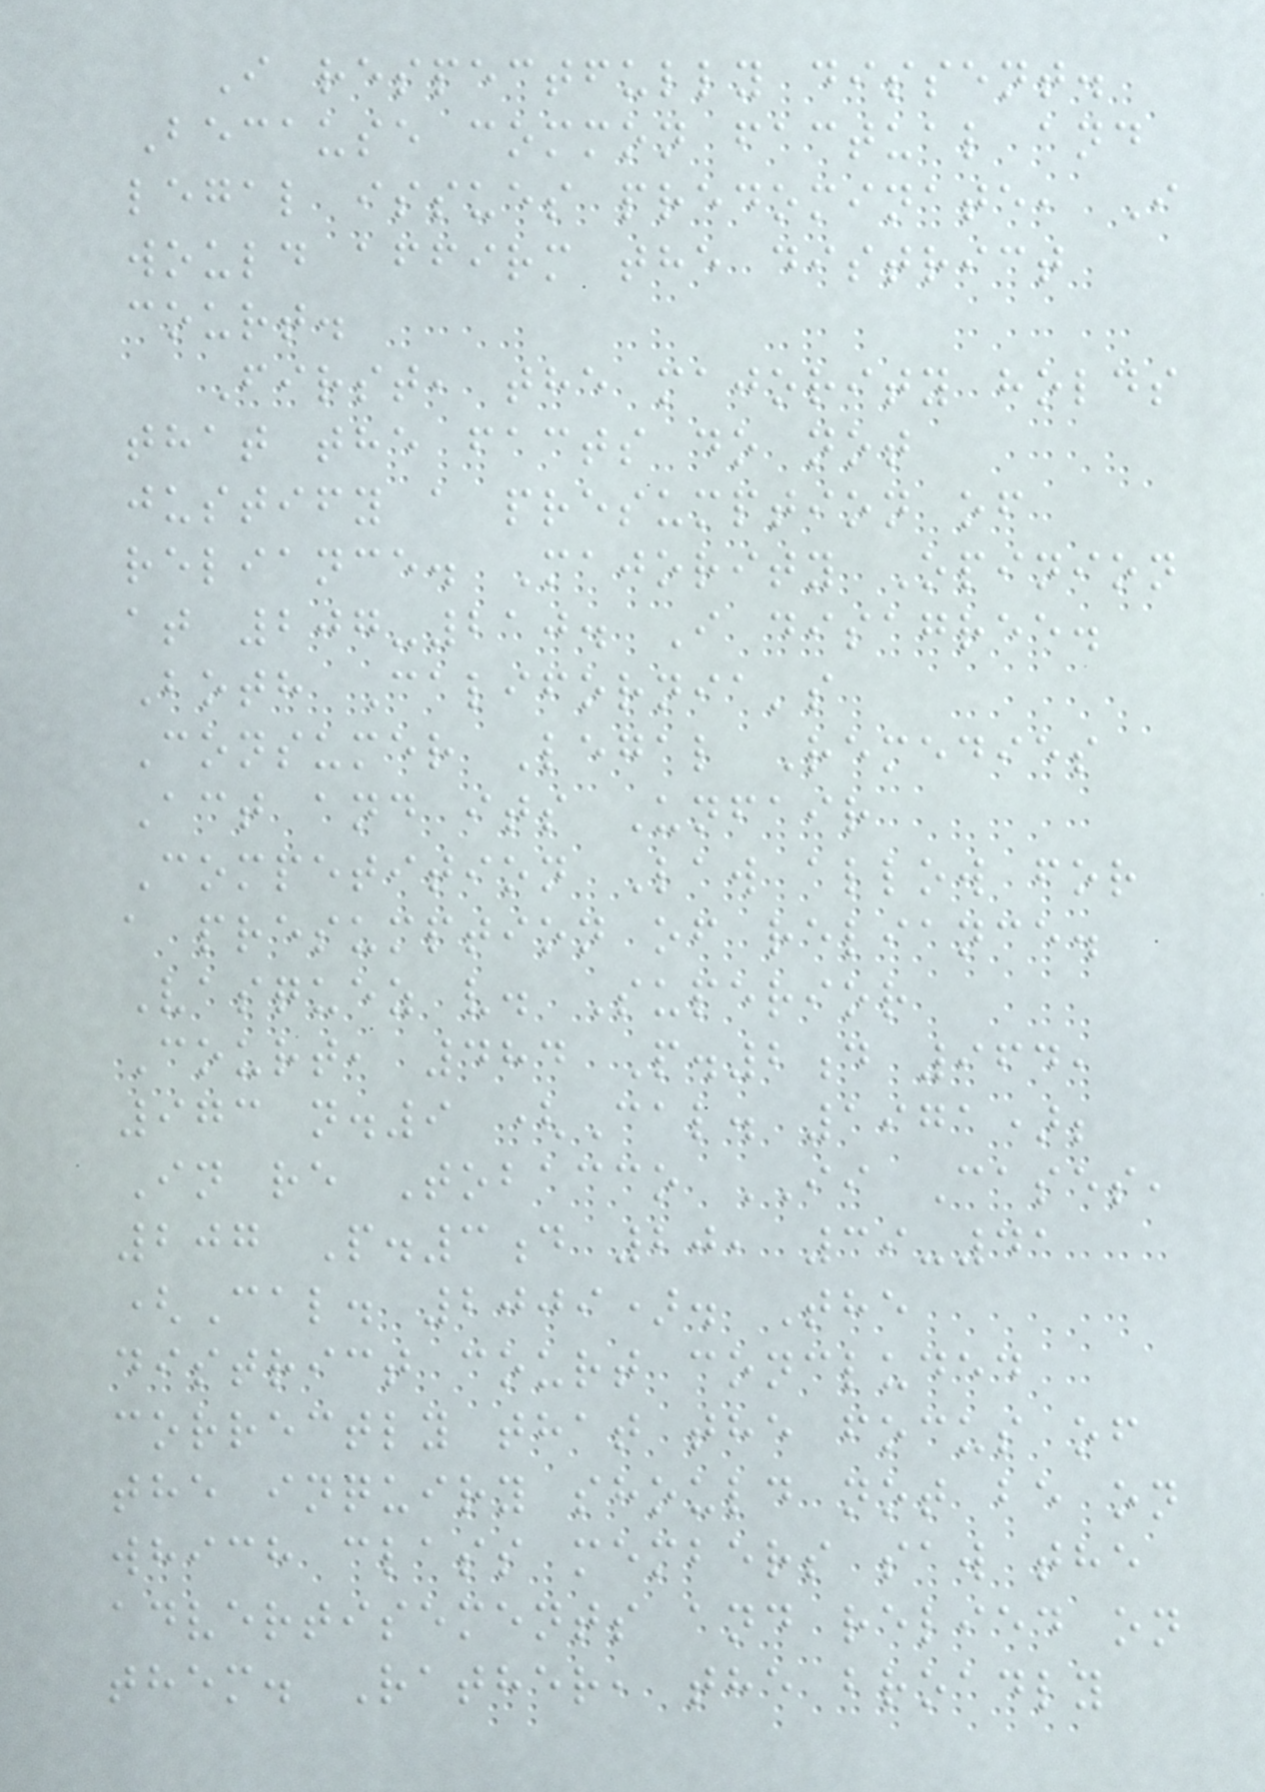I respectfully dissent.
Because common factual and
legal issues predominate, I
would affirm the district
court.
First, the majority holds
that the facts do not
justify a presumption of
reliance. Majority Opinion
at 207-210. I disagree.
Both California's
Consumer Legal Remedies
Act and its Unfair
Competition Law allow for
a presumption of reliance.
Vasquez v. Superior
Court, 484 P.2d 964,
973 n.9 (Cal. 1971);
In re Tobacco II Cases,
207 P.3d 20, 39-41
(Cal. 2009). The
district court concluded
correctly that the focus of
the inquiry should not be on
which class members saw the
advertisements and relied on
them. Rather, the broadly
